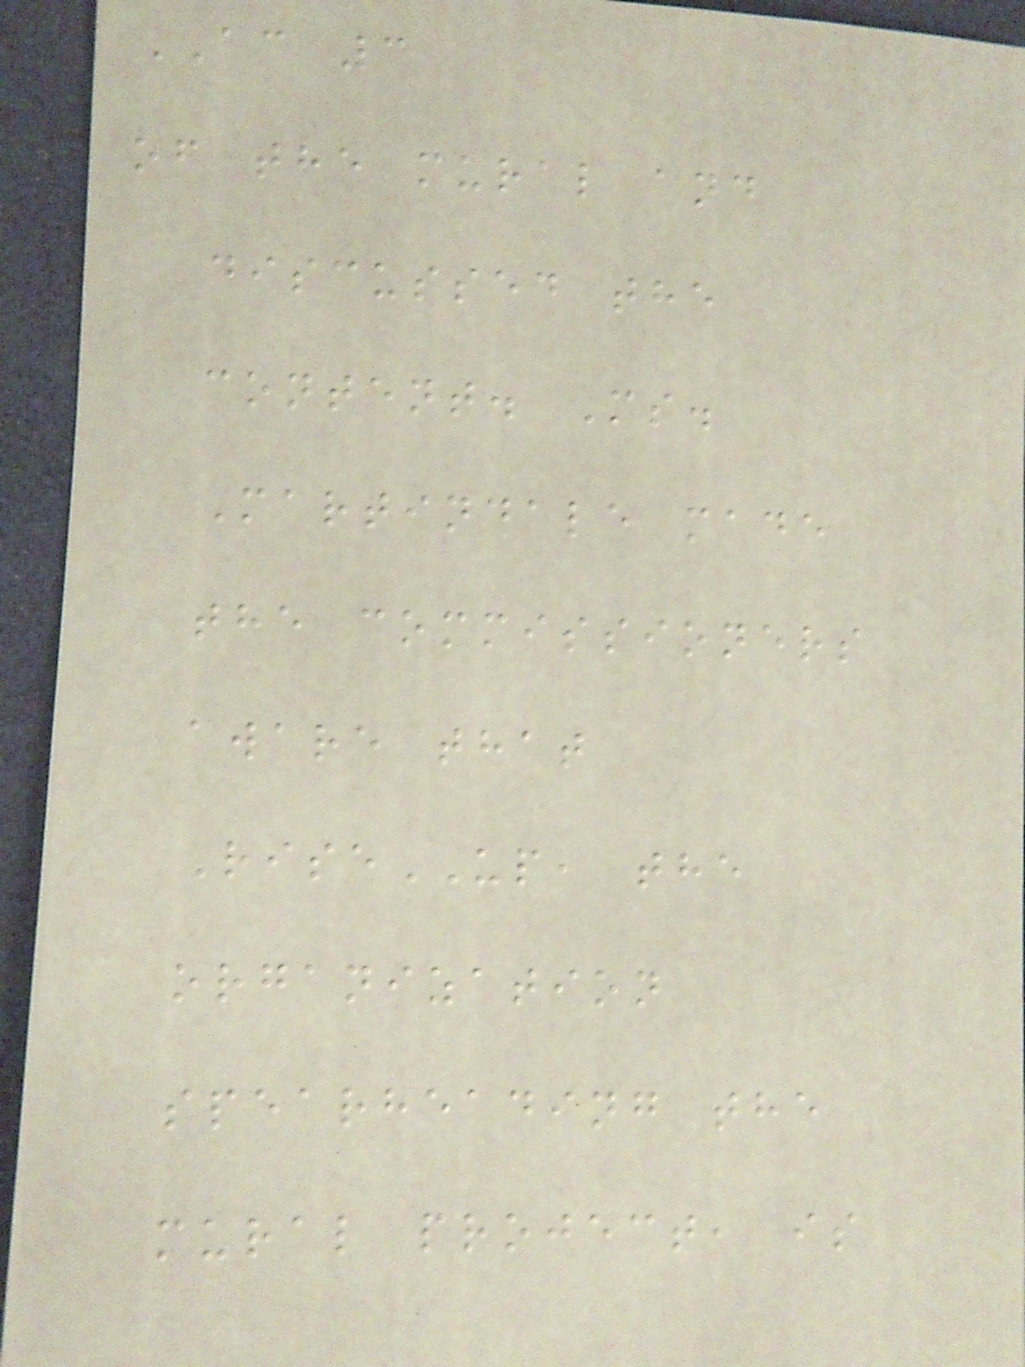AC 3
of the mural and
discussed the
content. Ms.
Martindale made
the commissioners
aware that
RiseUP, the
organization
spearheading the
mural project, is
